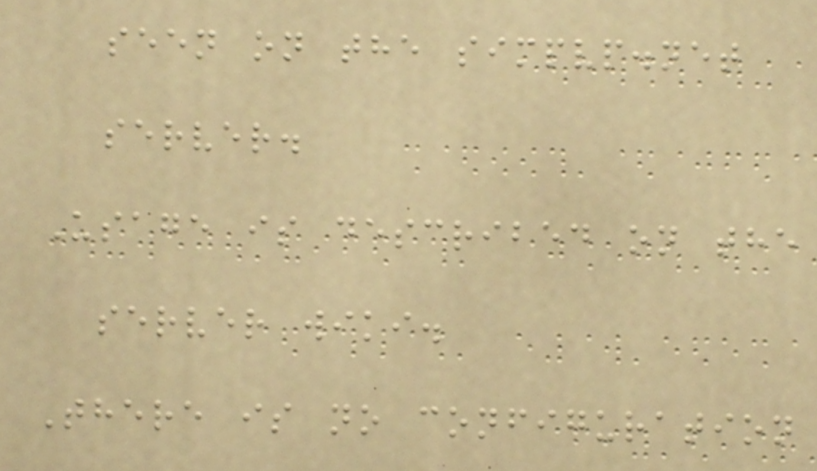seen on the simpvp.net
server.
Usage is described on the
server wiki.
There is no configuration
